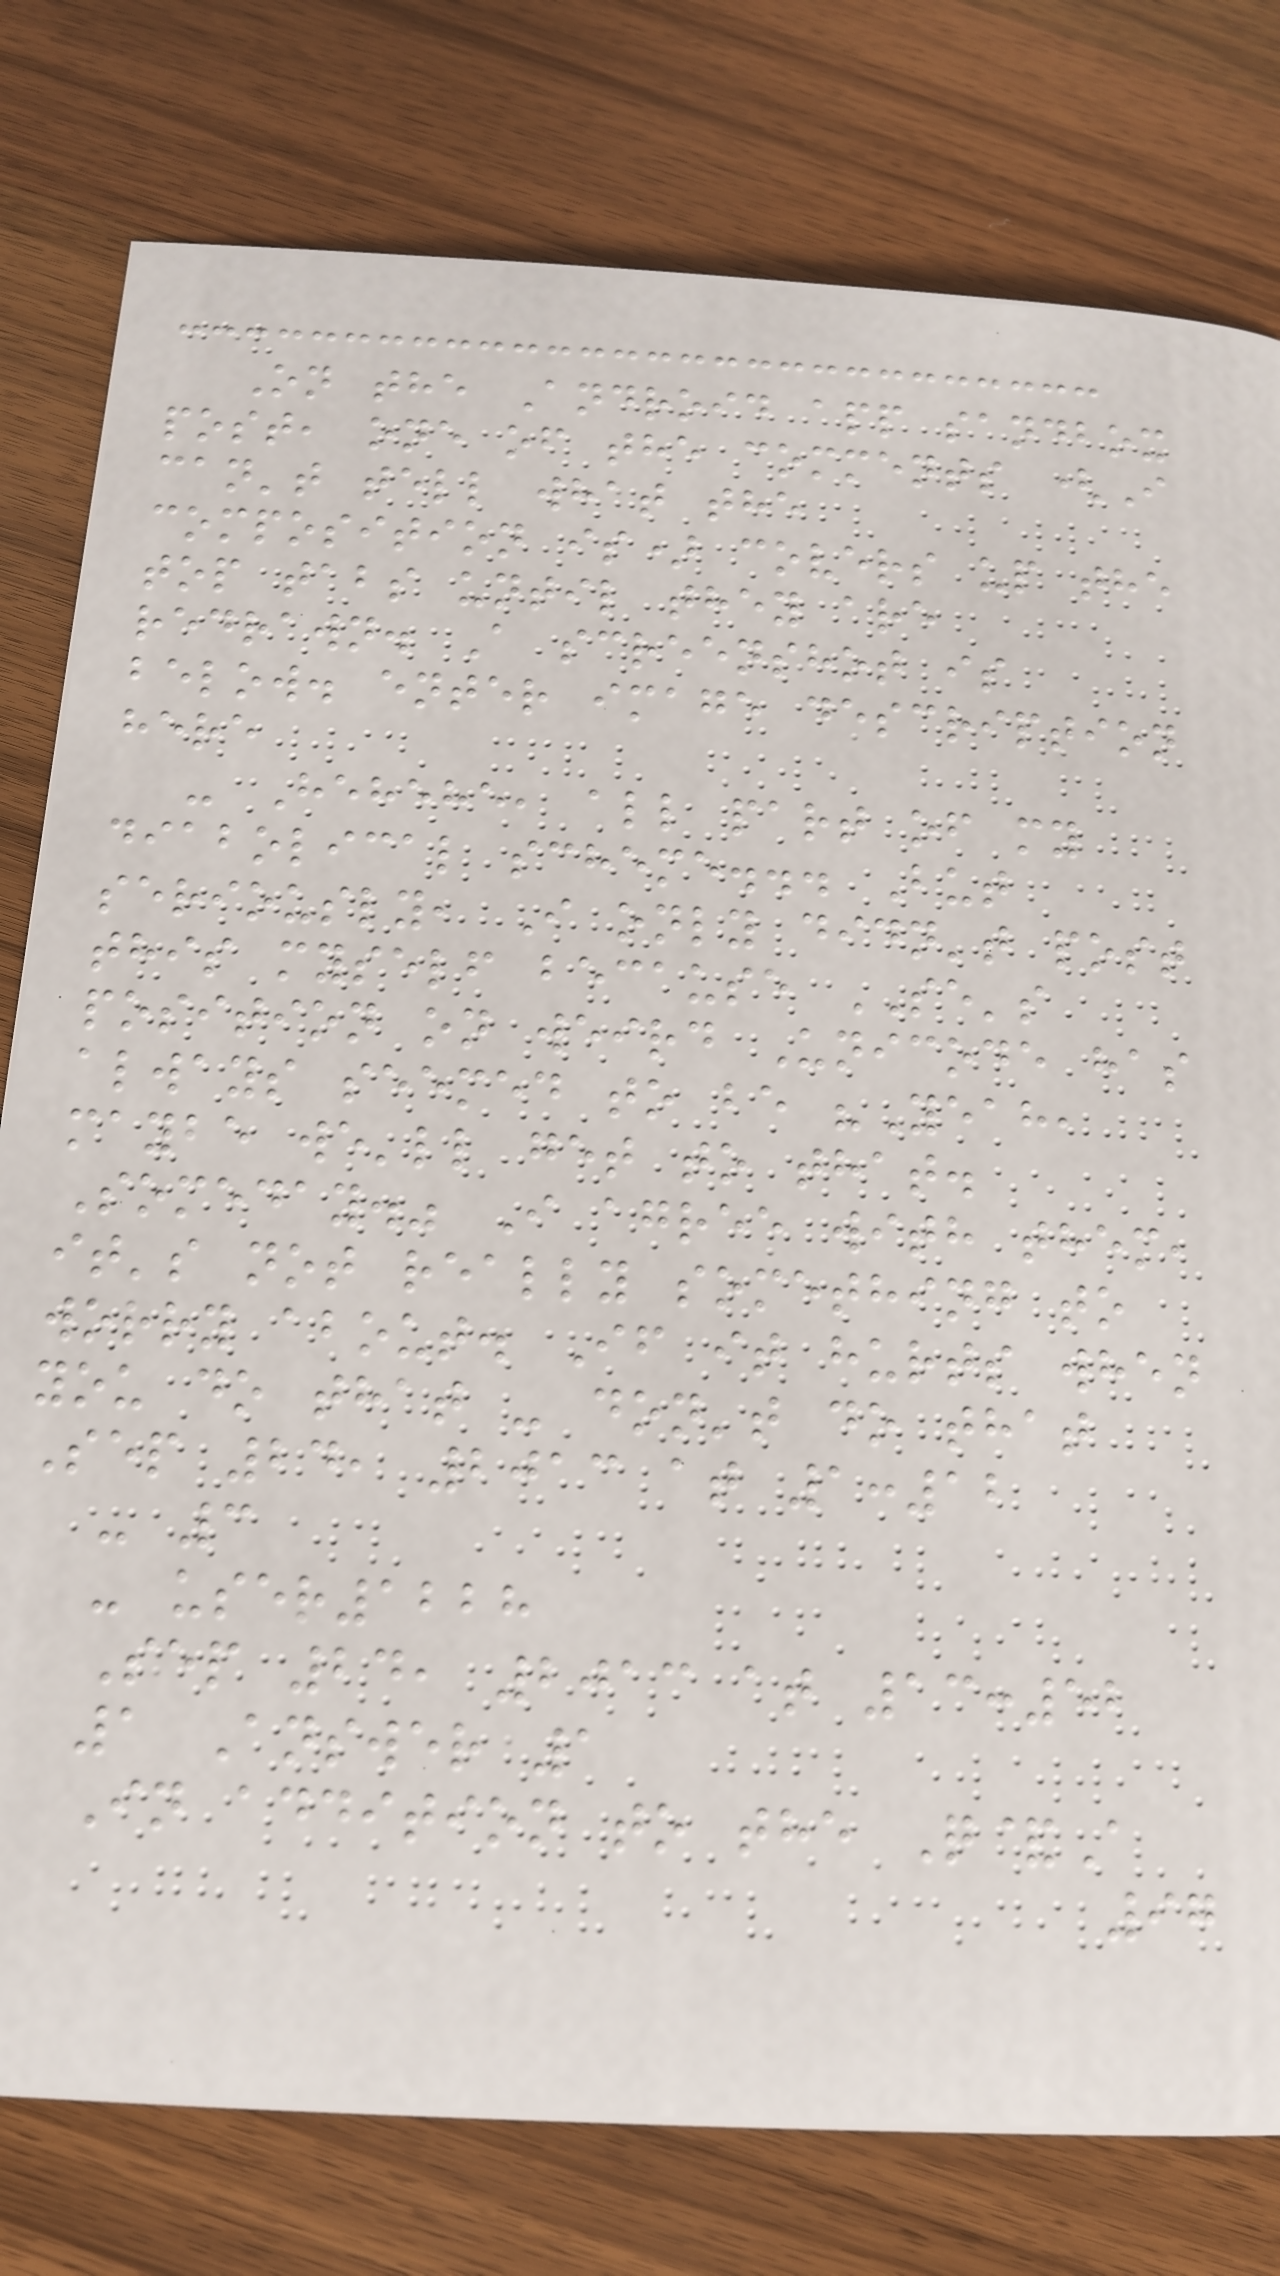On the Android app sandbox
post, one of the comments (I
can't tell what the
composition is) covers up the
top tabs until they are
redrawn. A screenshot is
below. enter image description
here
- Hehehe, all part of my
diabolical scheme... But
seriously, I only didn't post
this myself because SE's
position on weird Unicode has
always seemed to be "Yeah,
maybe we'll get to that.
Someday." I agree with them,
it's not really something to
worry about. If it hurts when
you do that - don't do that
Sep 24, 2013 at 1:12
- 3
- user1228
Sep 24, 2013 at 13:52
1 Answer 1
In addition to the Q&A
97
